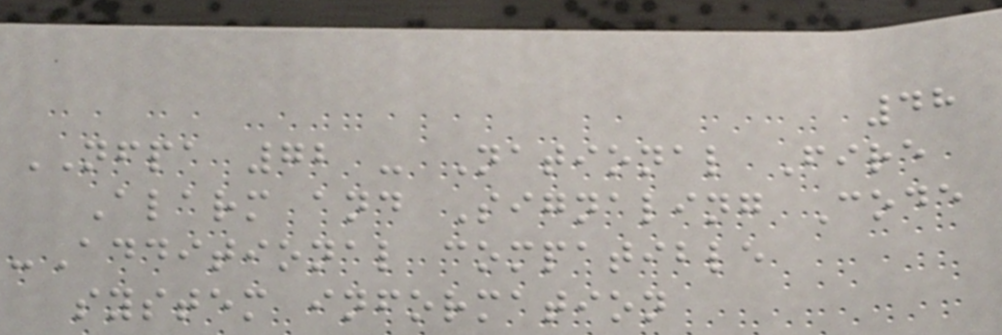48
NFPA 72 - National Fire
Alarm and Signaling Code
-Additional compatible
system information
